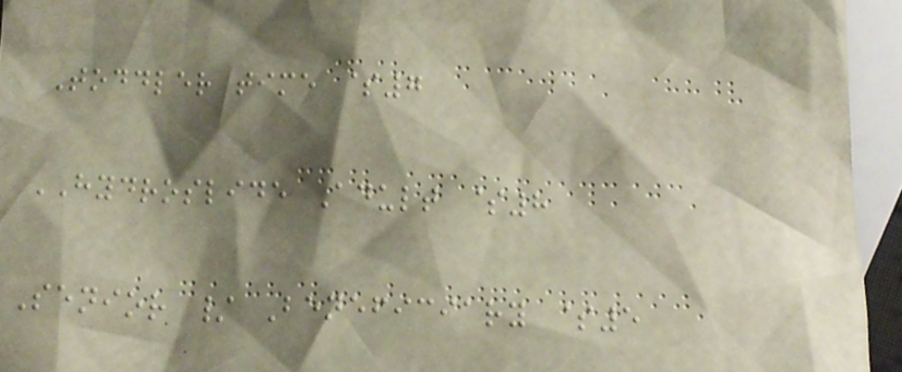Toddler time $7
HYDROSLIDE Adult $8
Senior / Beneficiary $5
